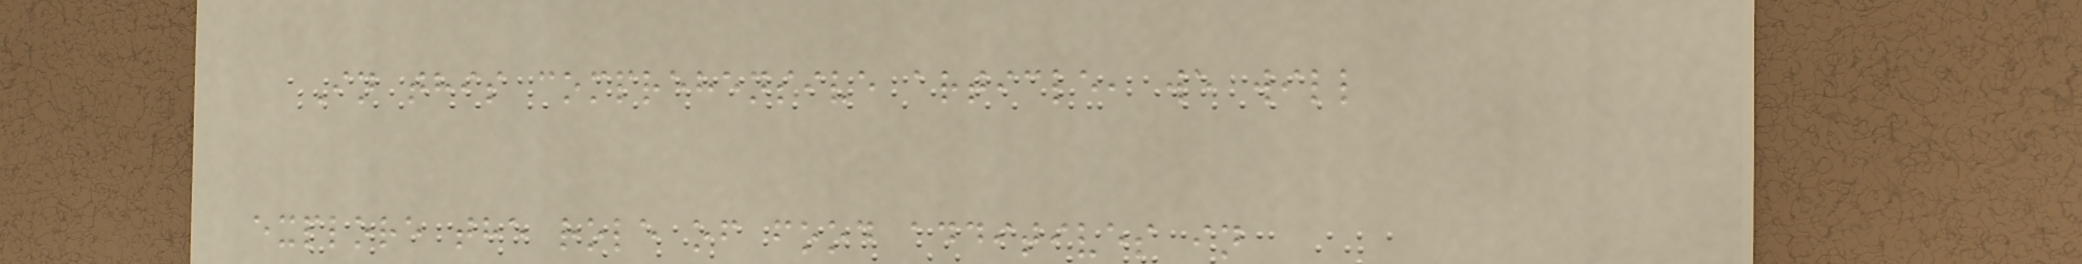In this comprehensive article, we will
explore the role of food additives in
